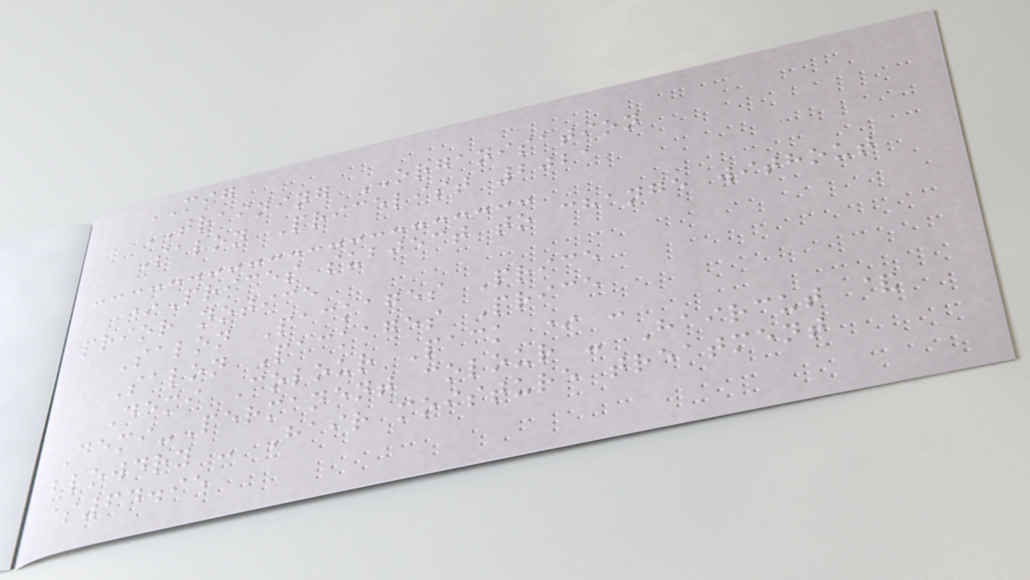MIG
TRAINING ORGANISATION
Salon Pricelist 2021
*Prices subject to change without
prior notice
Salon Packages Price
Salon Packages Price
Demi Colour Pack * -
Demi-Permanent colour - Haircut &
blowdry - Hair moisture treatment
$64.95
